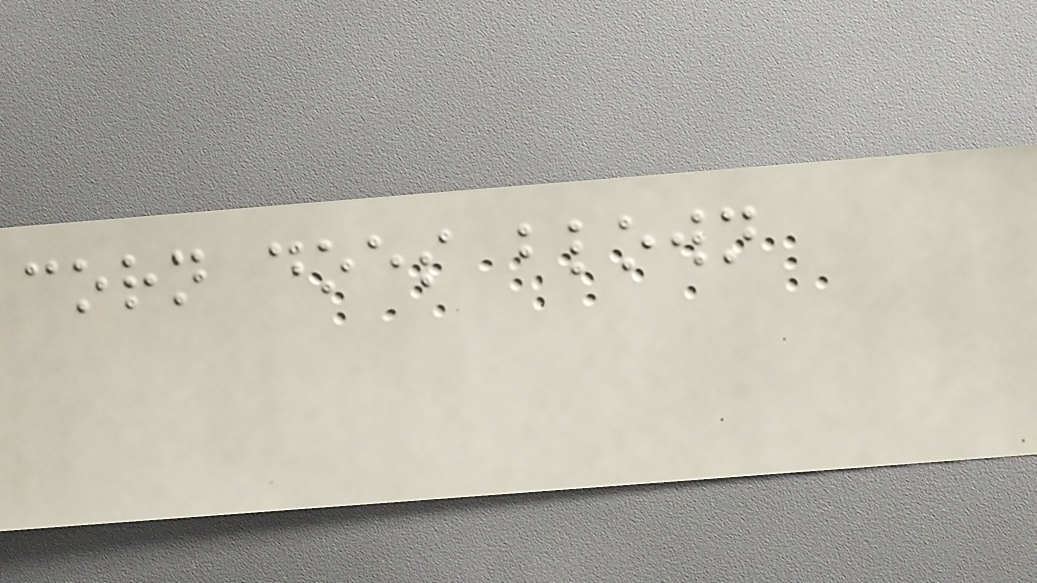corn does blown
